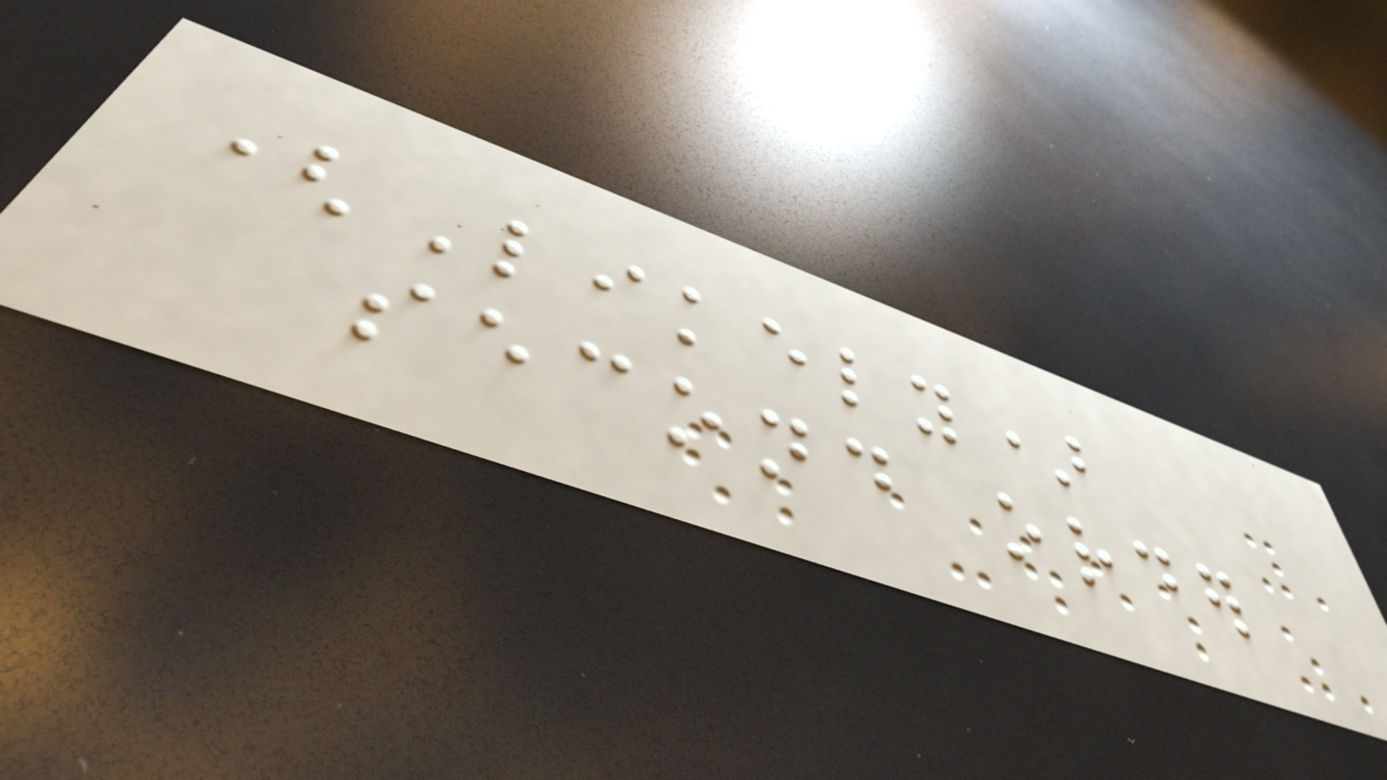(Likely)
second order
